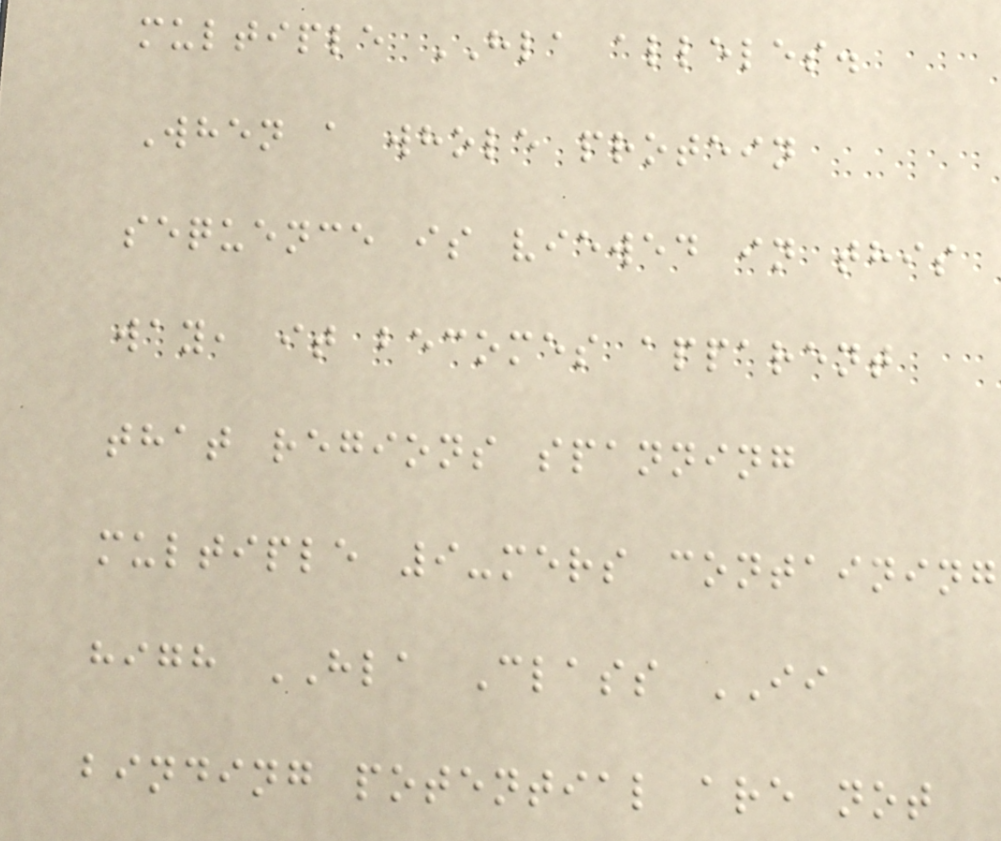multiple HLA alleles.
When a whole protein
sequence is viewed in this
way, it becomes apparent
that regions spanning
multiple 9-mers containing
high HLA Class II
binding potential are not
